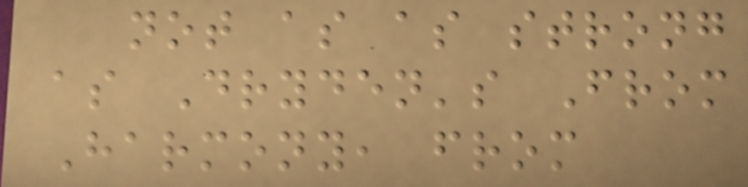not as as strong
as Dryden's From
Harmony, from
